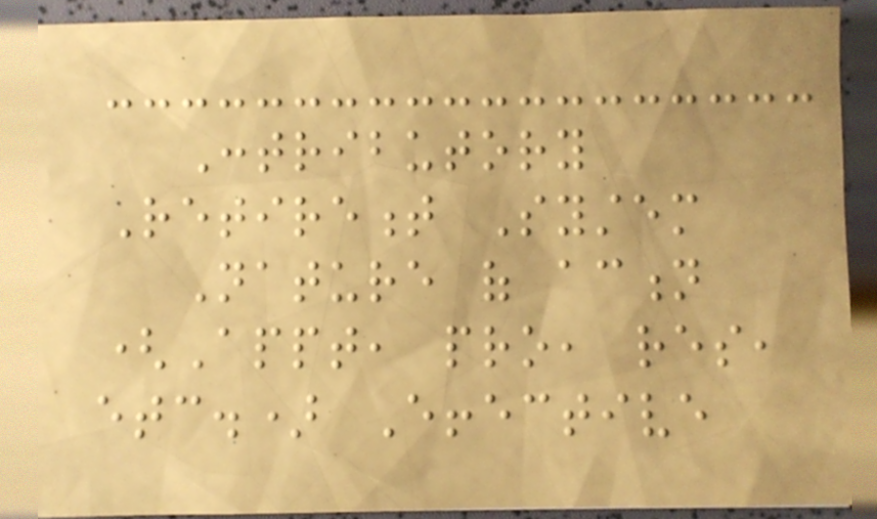Contributory
Retirement System
Nature of action
(Appt, pro, res,
etc.) Effective
